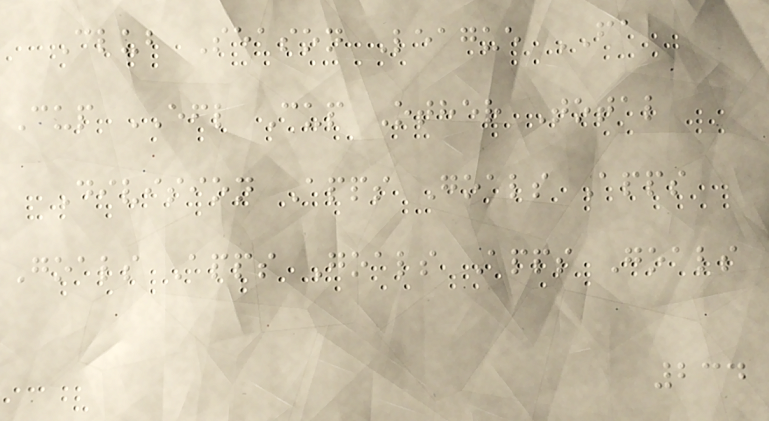Club Season League FA
Cup EFL Cup Other Total
Division Apps Goals Apps
Goals Apps Goals Apps Goals
234
